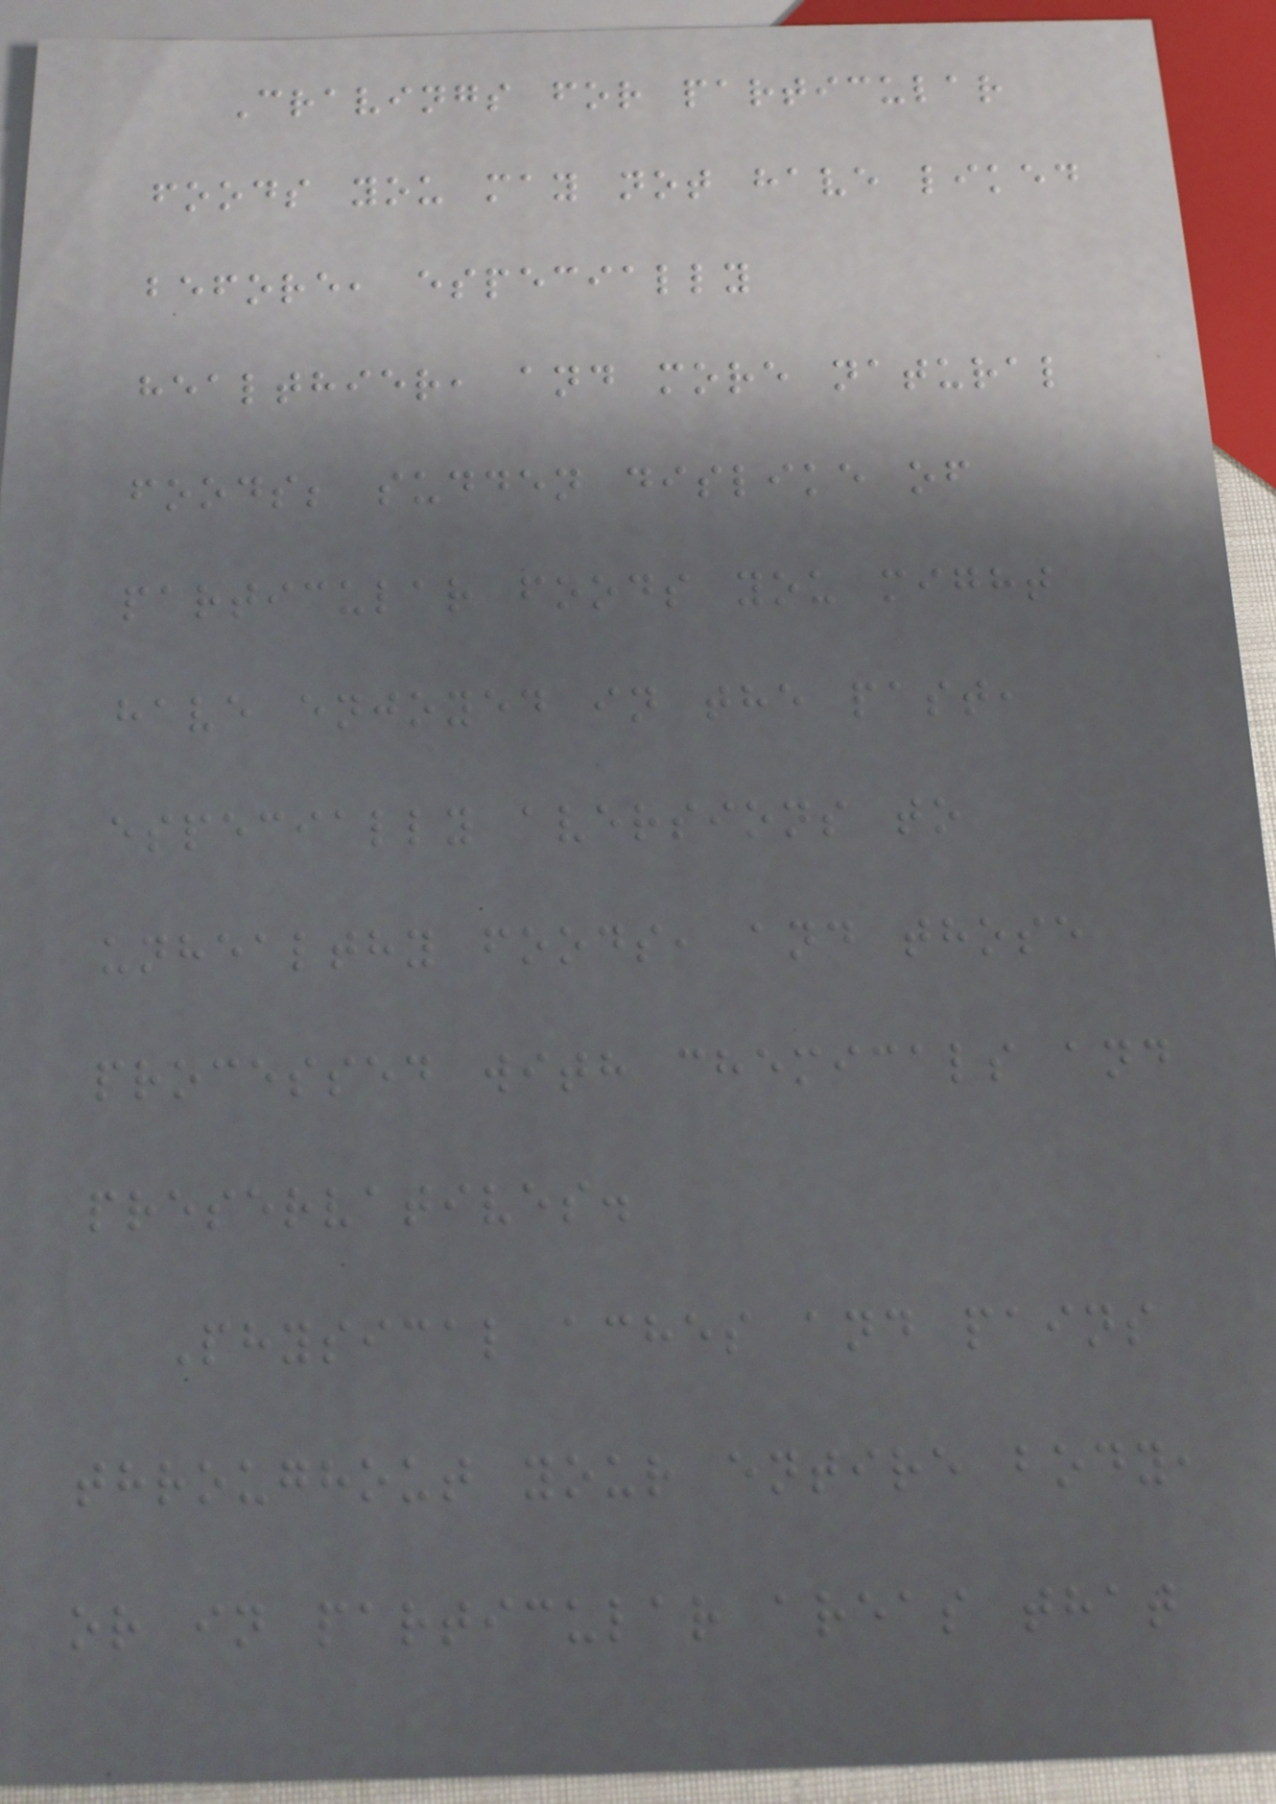Cravings for particular
foods you may not have liked
before, especially
healthier, and more natural
foods; sudden dislike of
particular foods you might
have enjoyed in the past,
especially aversions to
unhealthy foods, and those
processed with chemicals and
preservatives.
Physical aches and pains
throughout your entire body,
or in particular areas that
